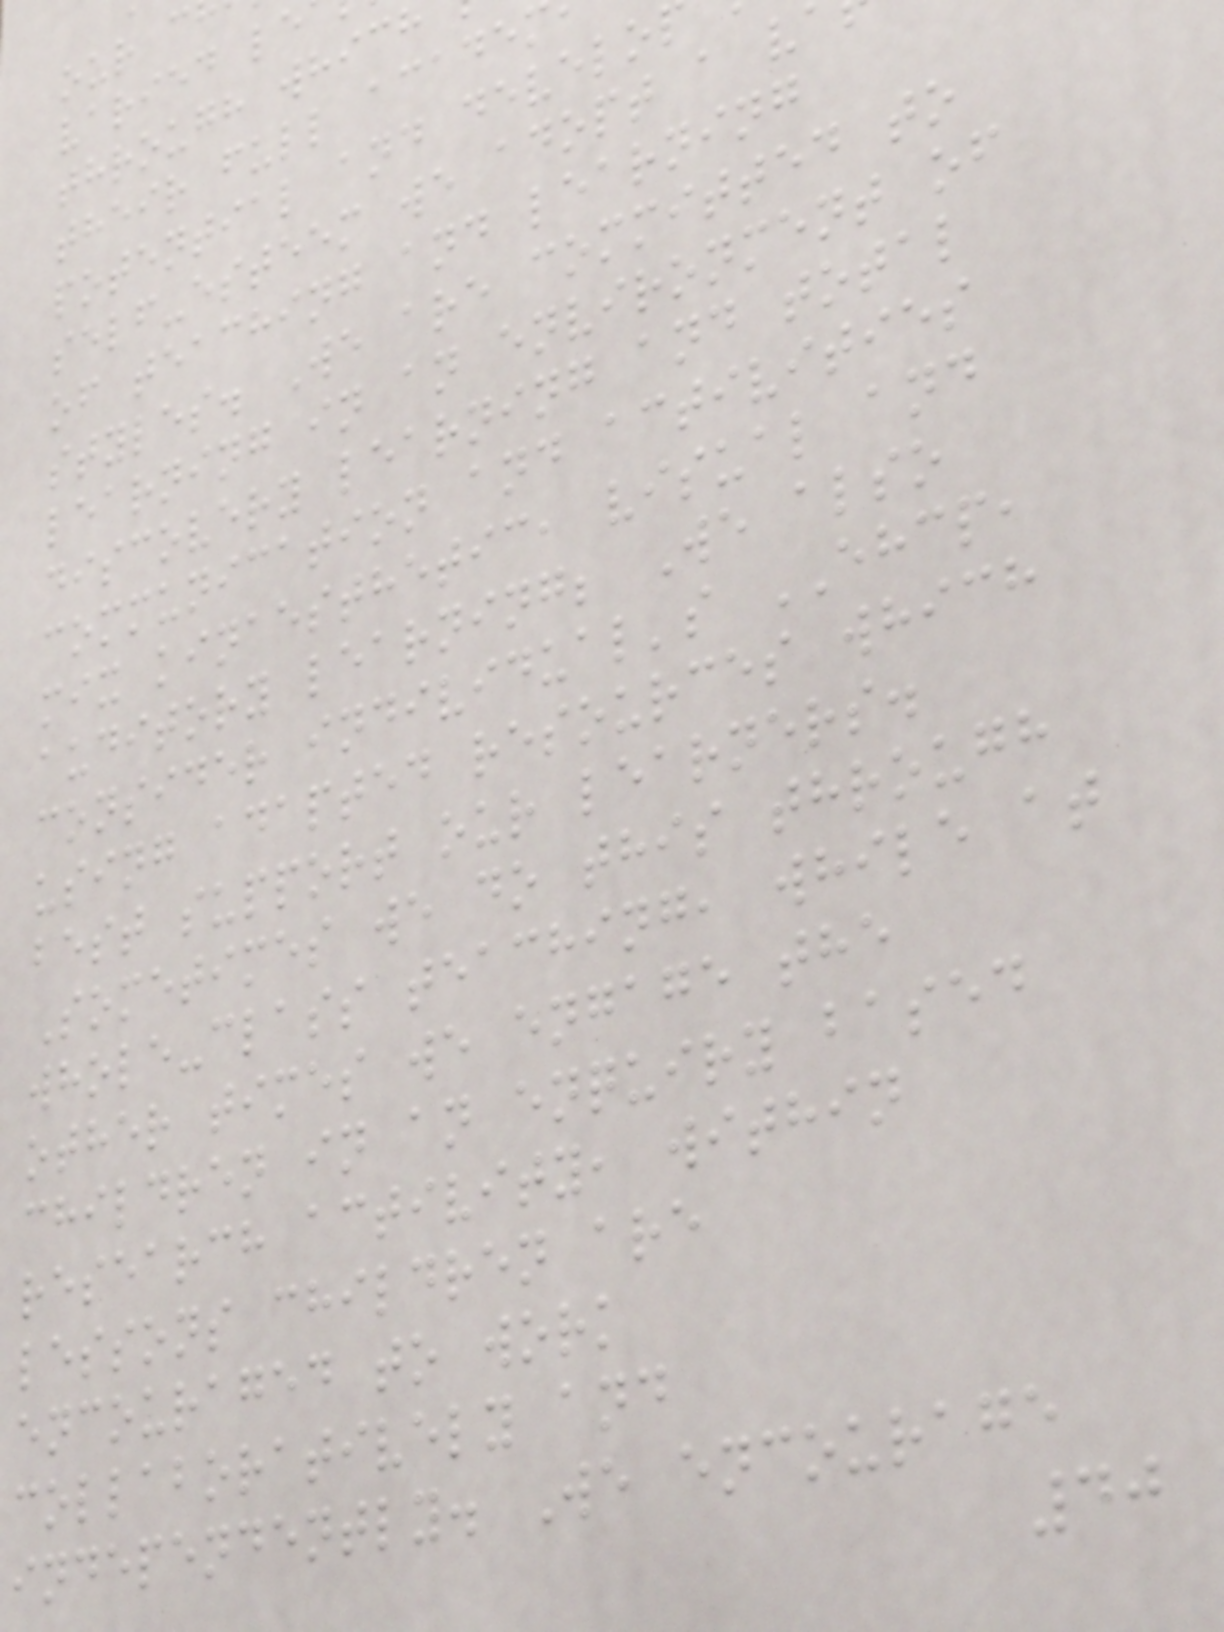varied le
through which
their full acade
potential and develo
self-esteem we adopt a v
of teaching and learning
styles. We are committed to
learning in an environment of
discovery learning and total
communication and activities
mix kinaesthetic, visual and
auditory learning; We also
consider individual's EHCP,
using adapted resources which
best support our learners.
Sometimes we do this through
whole-class teaching, while at
other times we engage the
children in an enquiry based
research activity, within
lessons children are
encouraged to work
collaboratively and
independently. We encourage
40
